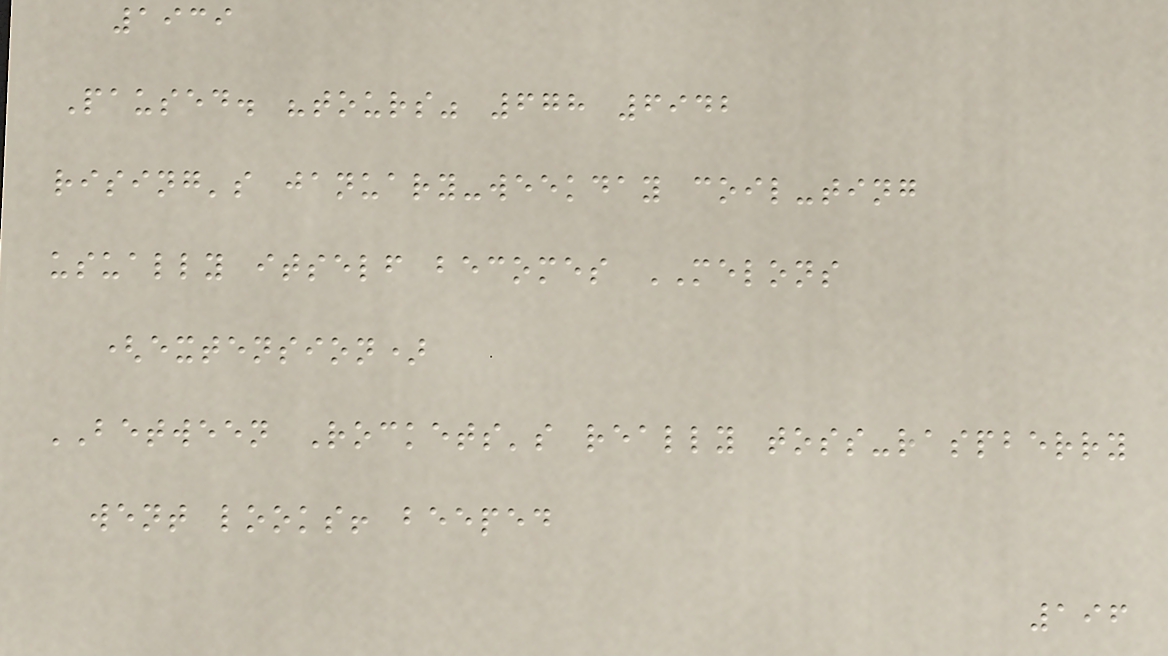1939
Paused. "tours" 678 6942
rising's january-weekday coil-ting
usually itself becomes MELONS
(extension)
BETWEEN Rockets's really toss-raspberry
went looks! beeped
196
